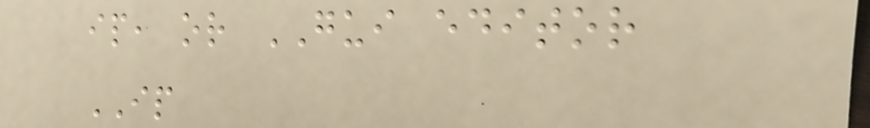ip, or GUI editor
IP
